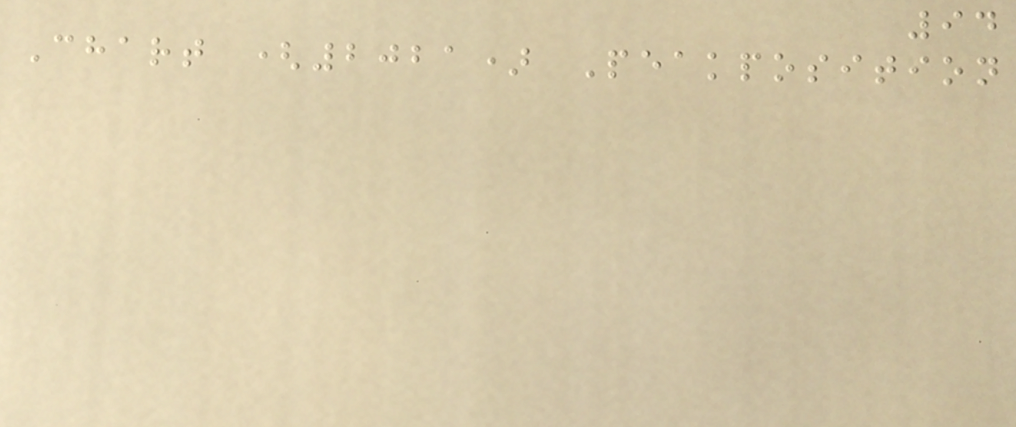94
Chart (2021) Peakposition
